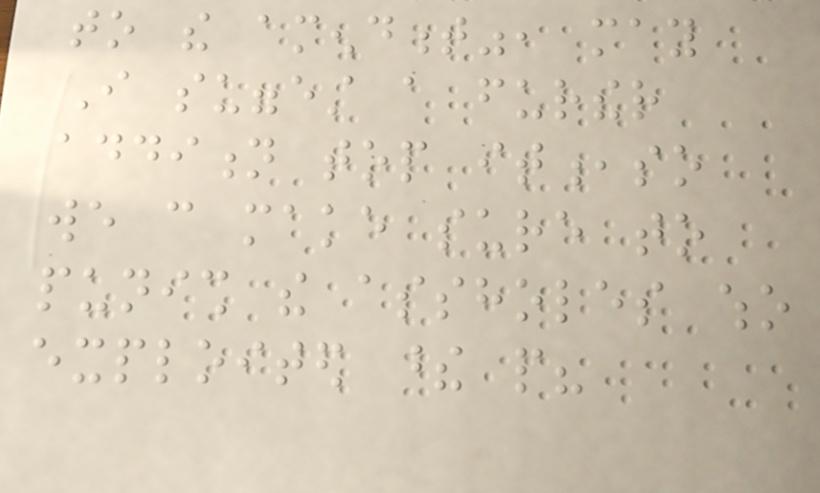to the amendment", may
I suggest a further
addition top it,so
we can make sure to
punish the assholes who
exploited these people?
